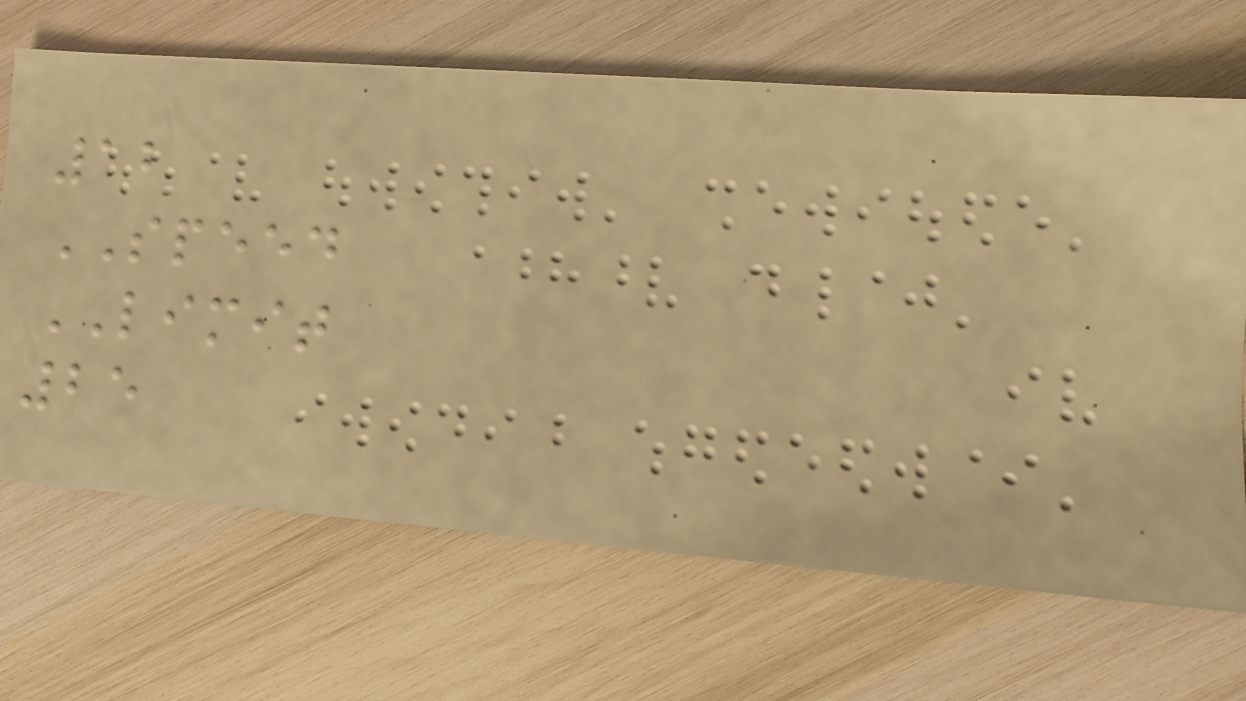12
SPEED
LIMIT
25
